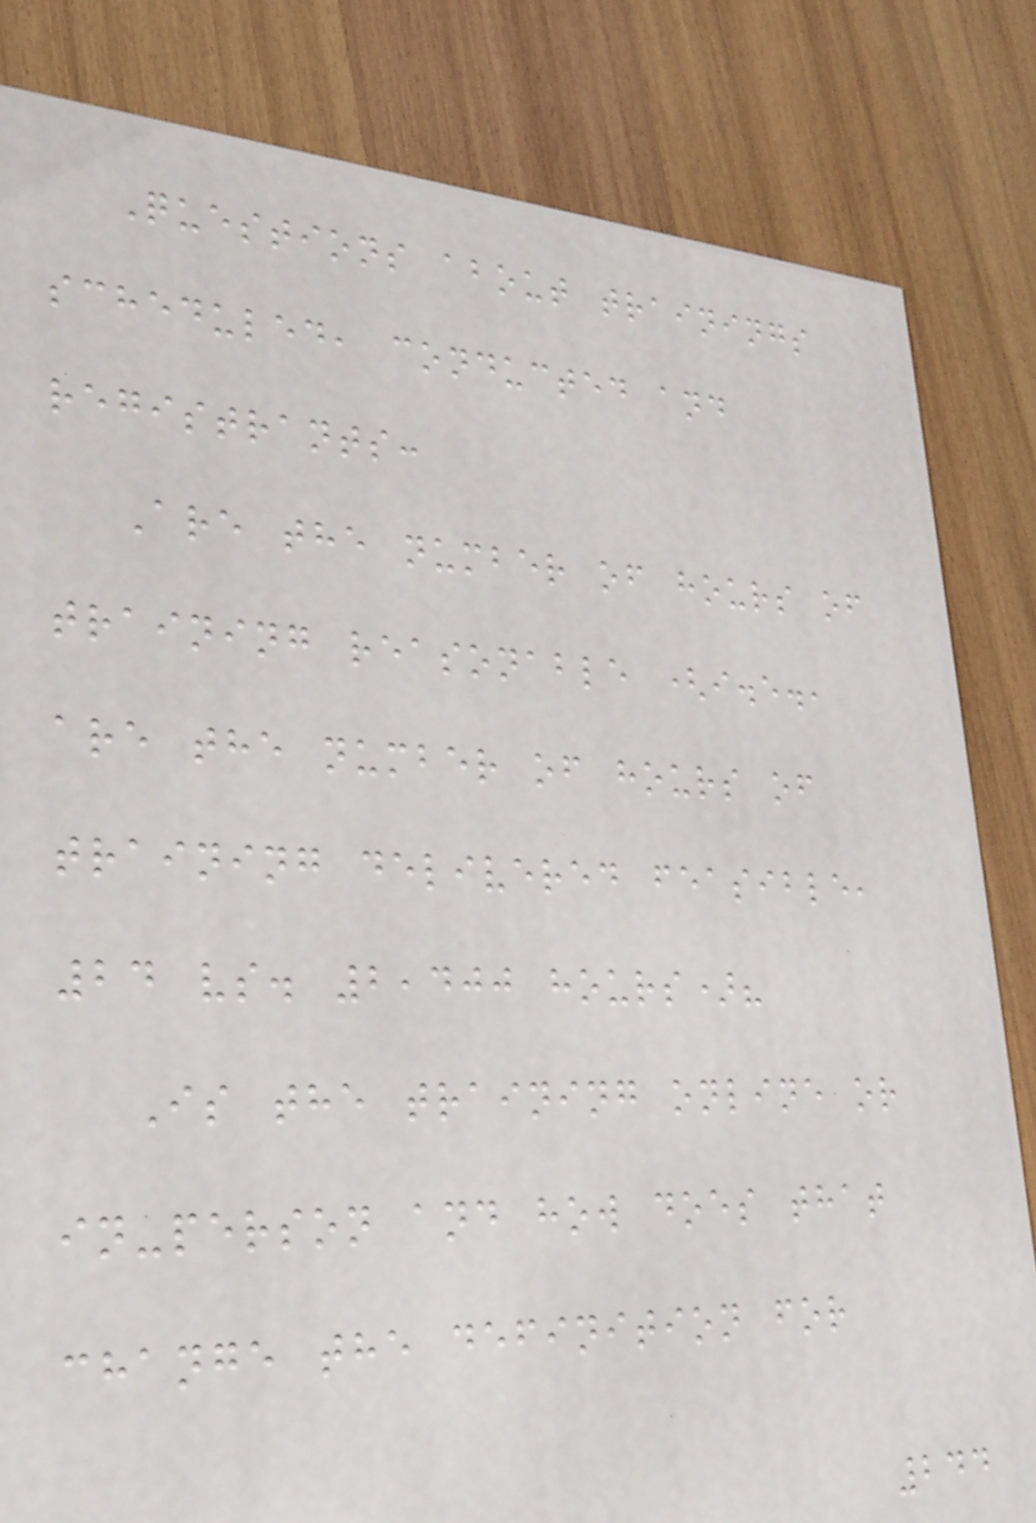Questions about trainings
scheduled, conducted and
registrants:
Are the number of hours of
training reasonable (i.e.,
are the number of hours of
training delivered feasible,
24 vs. 2,400 hours)?
Is the training online or
in-person and how does that
change the definition for
244
